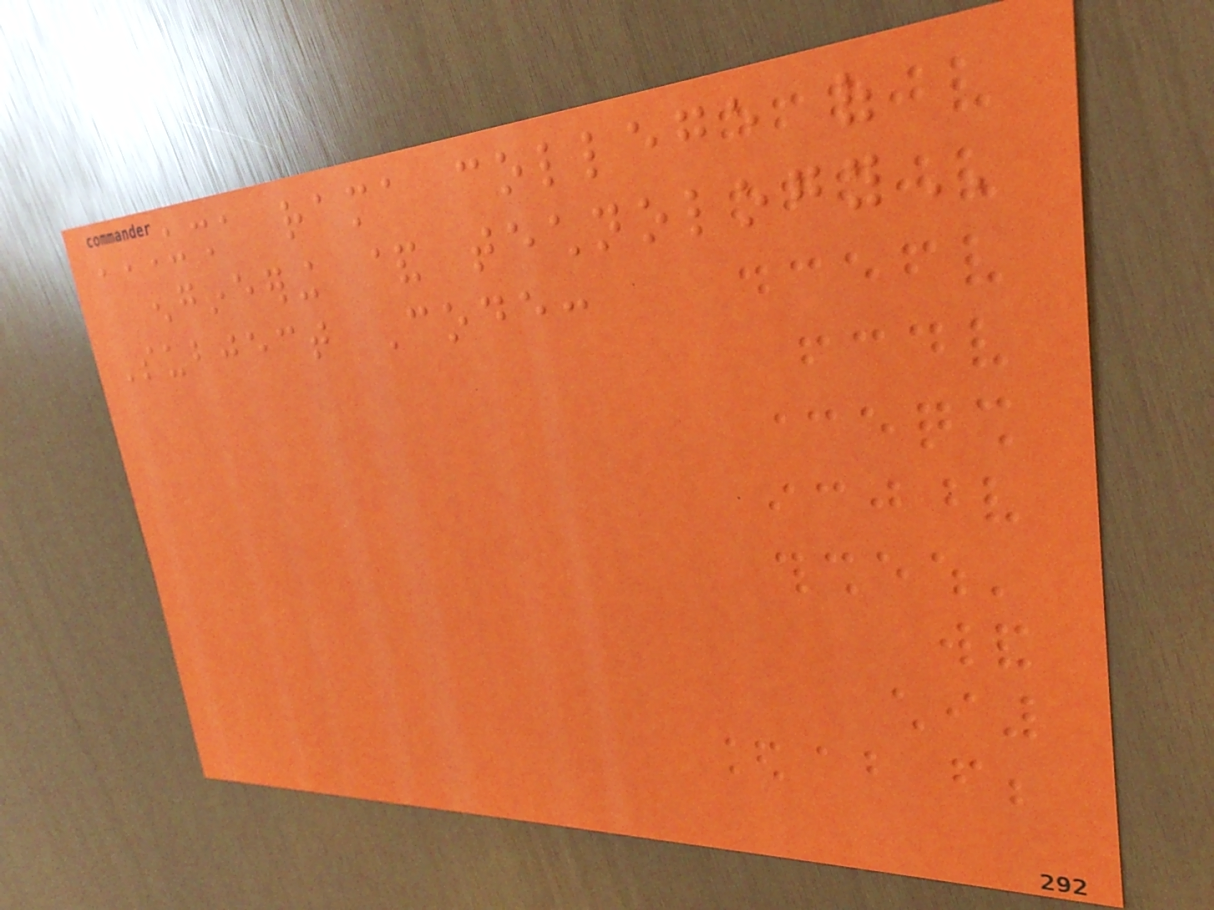USHA RAMA COLLEGE OF
ENGINEERING & TECHNOLOGY
Subject Code:
